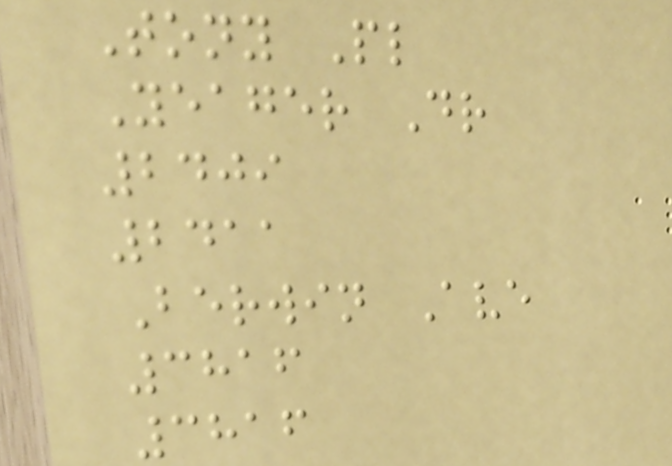Tony Pl
Yeager Dr
2409
2411
Berwin Ave
3816
3816
